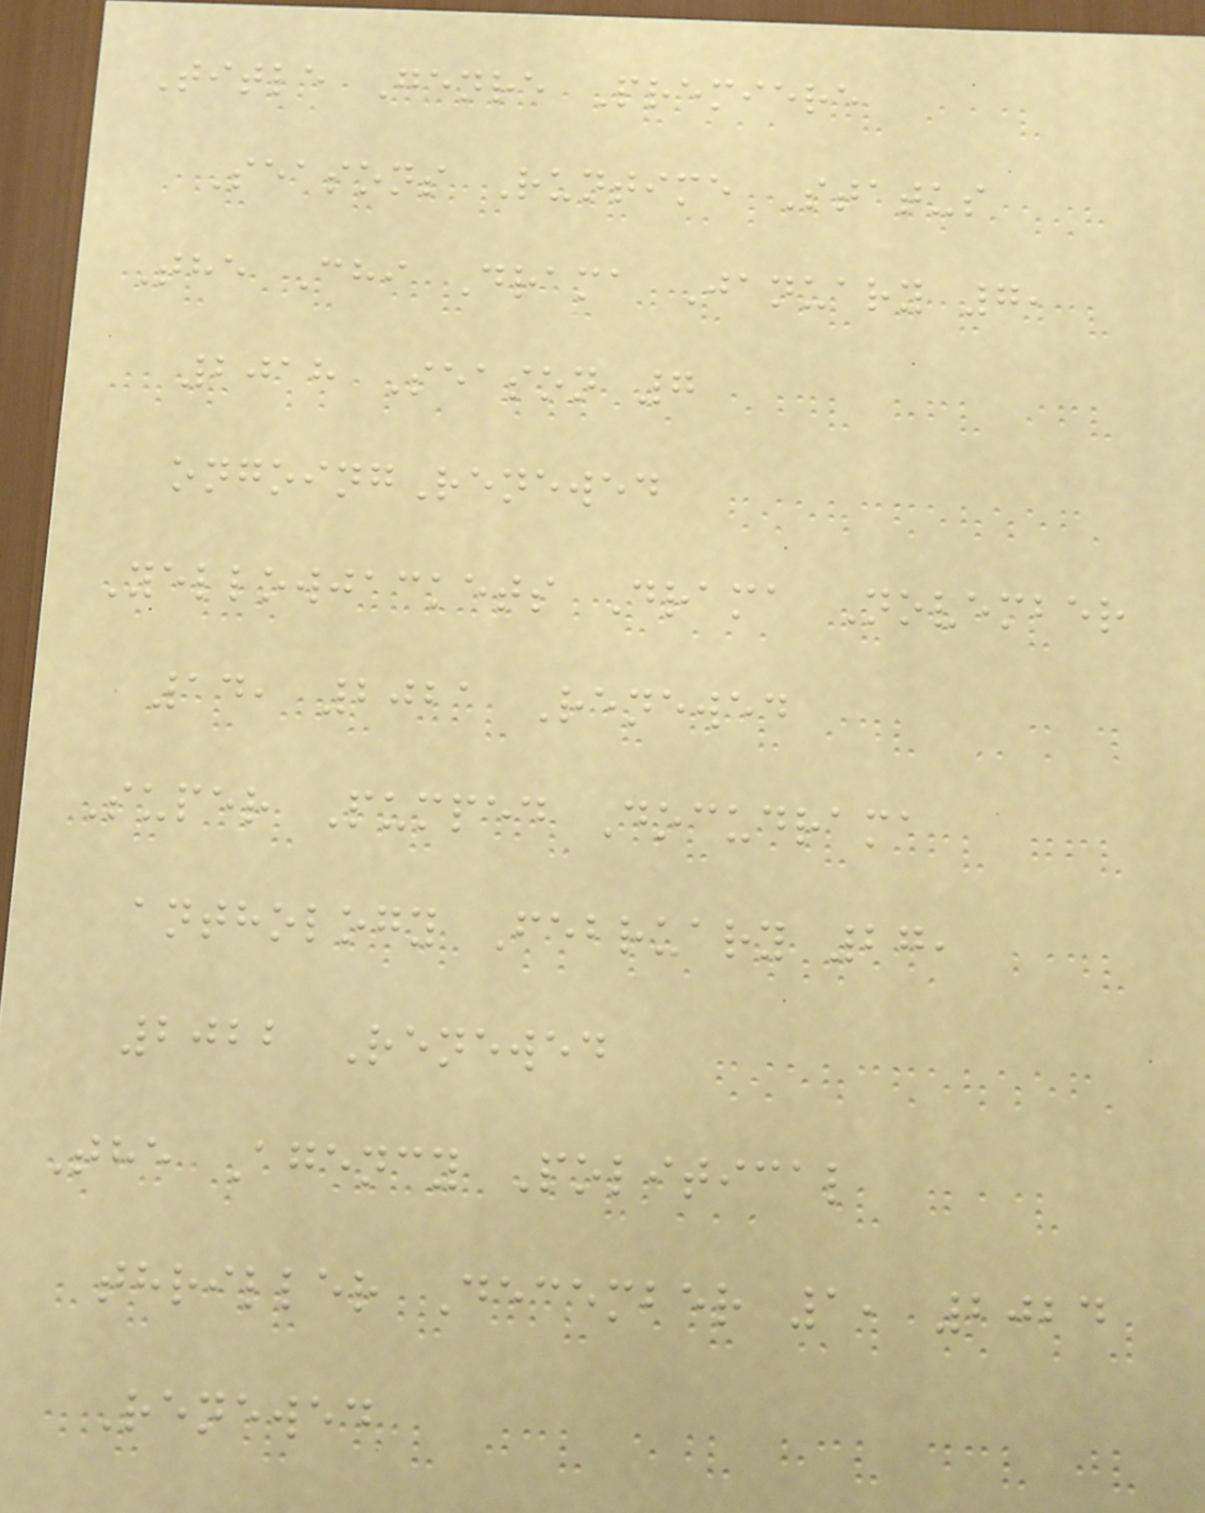Title Genre Premiere
Seasons Runtime Status
The Chi Drama January 7,
2018 Season 7
ongoingRenewed
Yellowjackets Drama November
14, 2021 Renewed
Super Pumped Docudrama
anthology February 27,
2022 Renewed
The Agency Political
thriller December 1, 2024
Renewed
